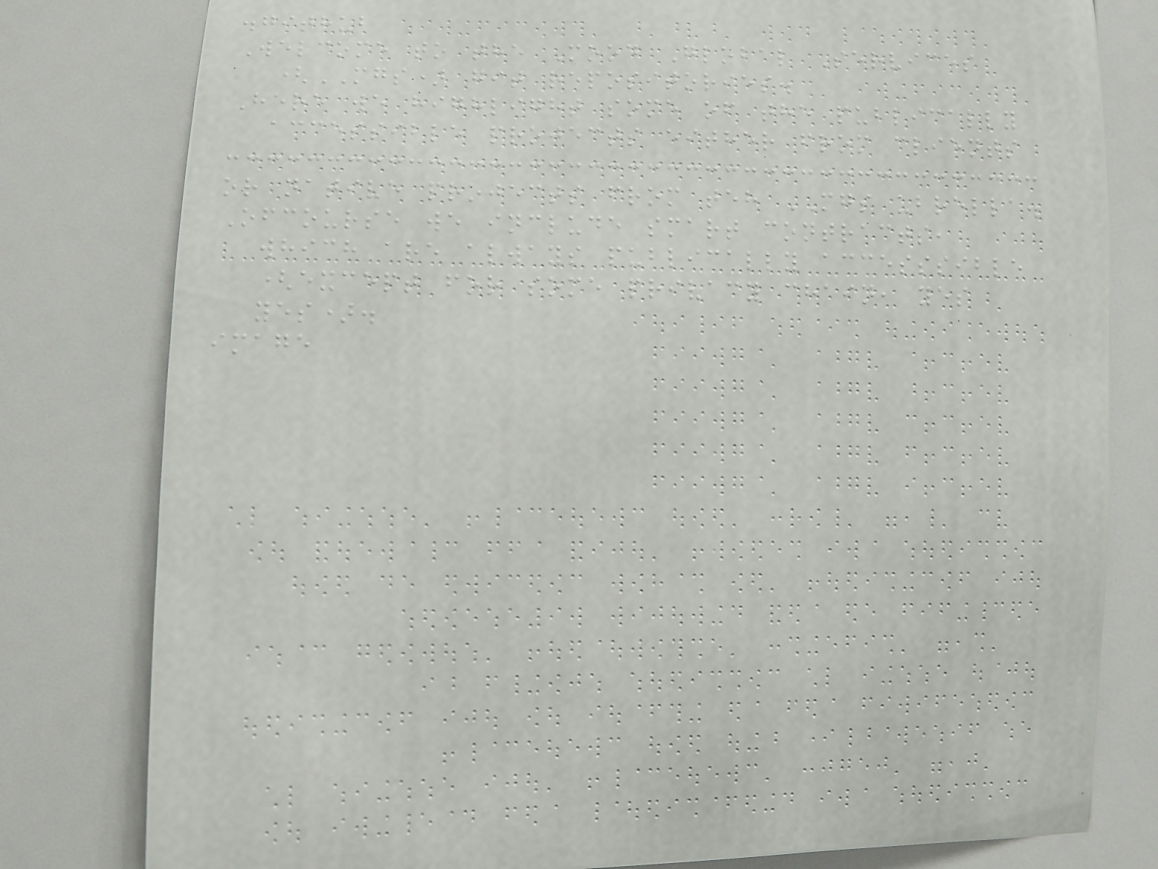.github
Welcome to the Mood Global Services
(MGS) git repositories.
Here we highlight some of the publically
accessible projects either from clients
or native projects from teh MGS ubrella.
Ofcourse we include smart contracts,
which are always publically accesssible
(except for some privacy chain, yes
yes).
image
